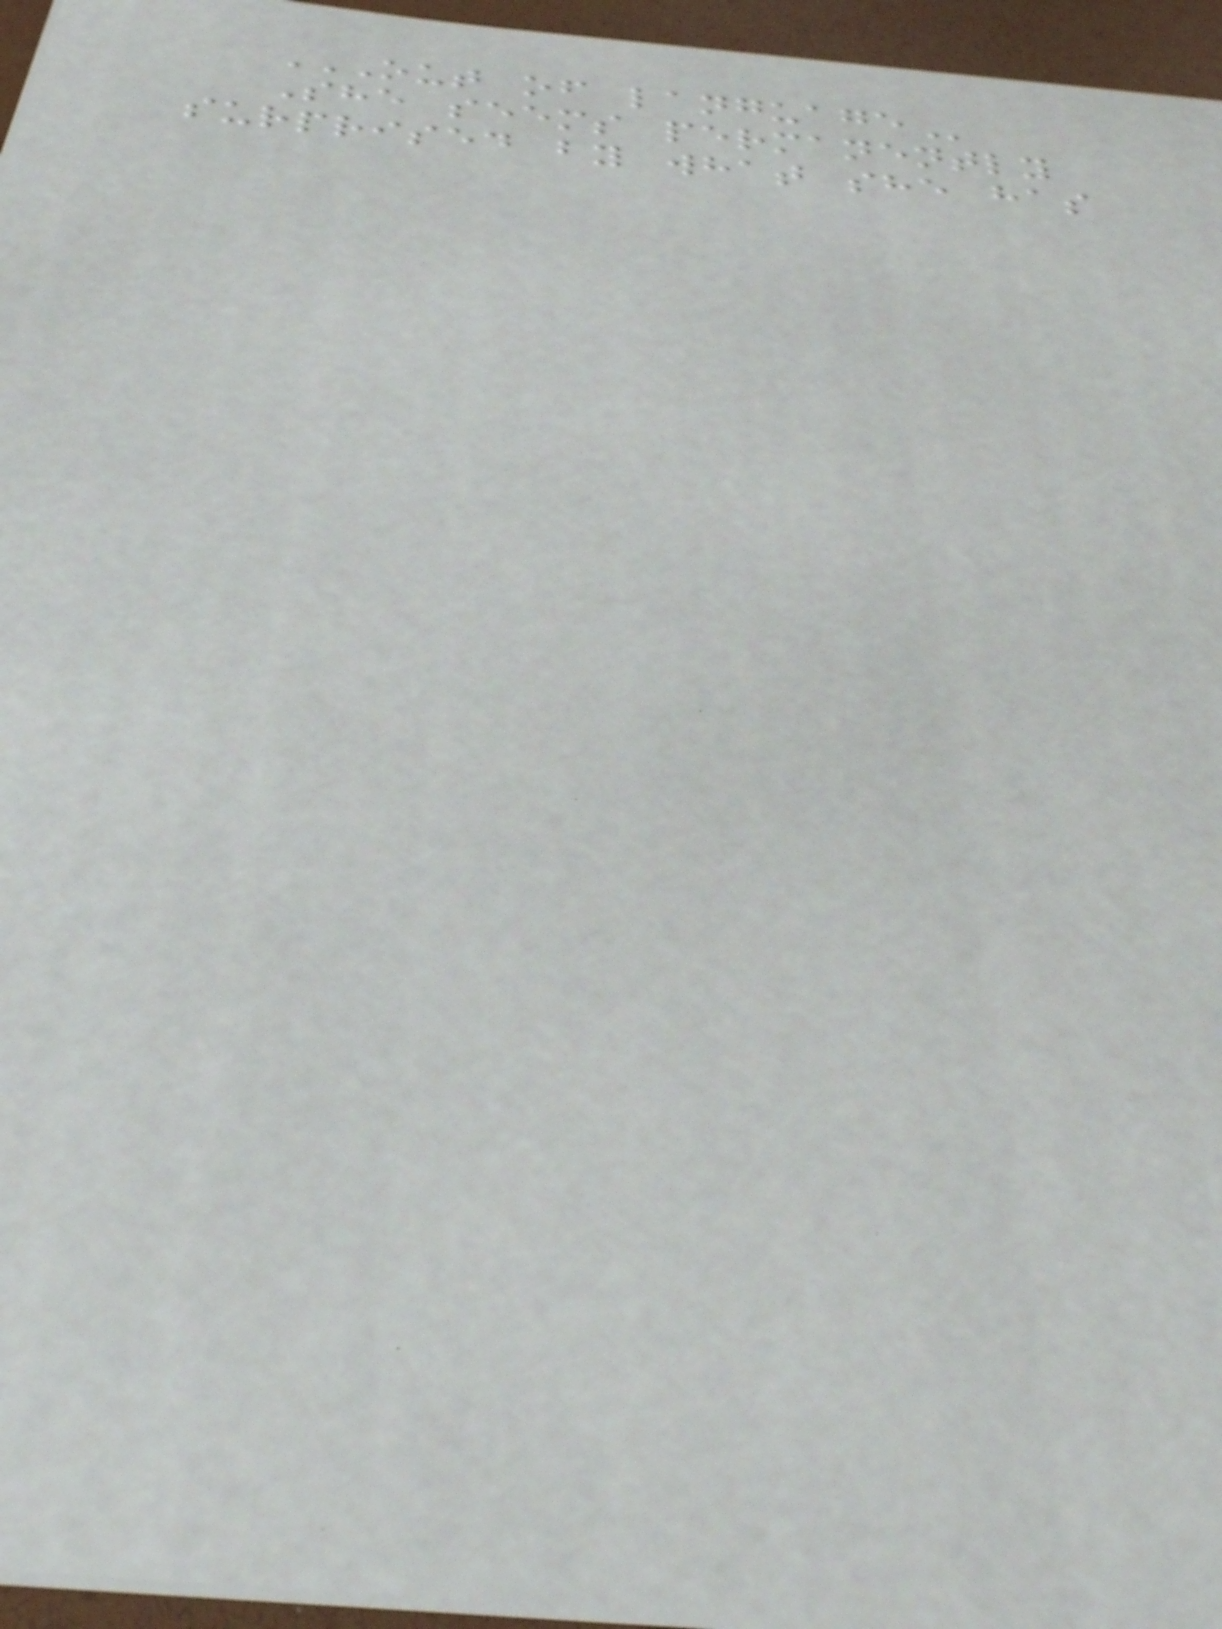OUT OF LANGUAGE
She seems permanently
surprised by what she has
